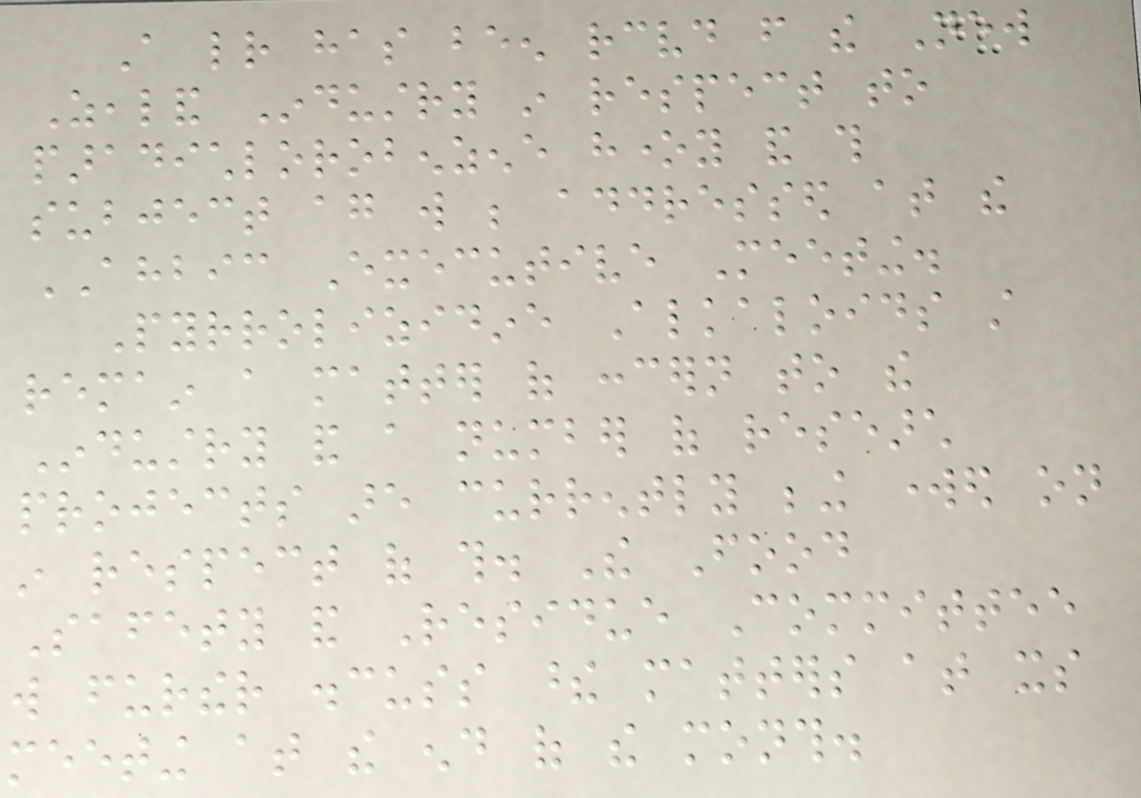A letter has been received from the New
Zealand Industry in respect to
paradichlorobenzene honey and this
subject again will be addressed at the
AHBIC Executive Meeting.
Pyrrolizidine Alkaloids still
remain a matter of concern to the
Industry and a number of research
projects are currently being worked on
in respect of this. The Food
Safety and Residue Committee
will further discuss these matters at its
meeting at the end of the month.
